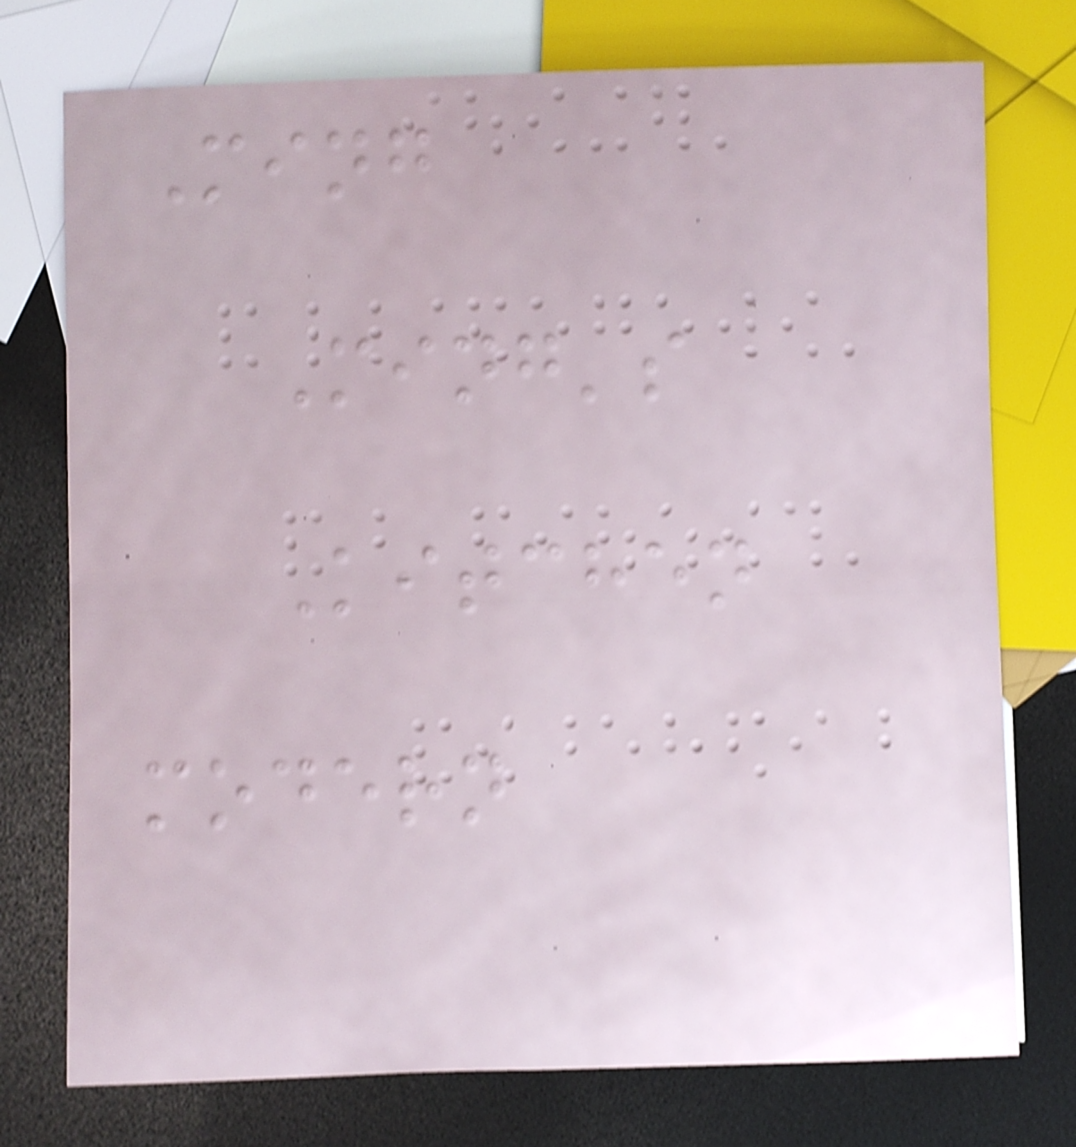Ming
Ming's
Kitchen
modern
